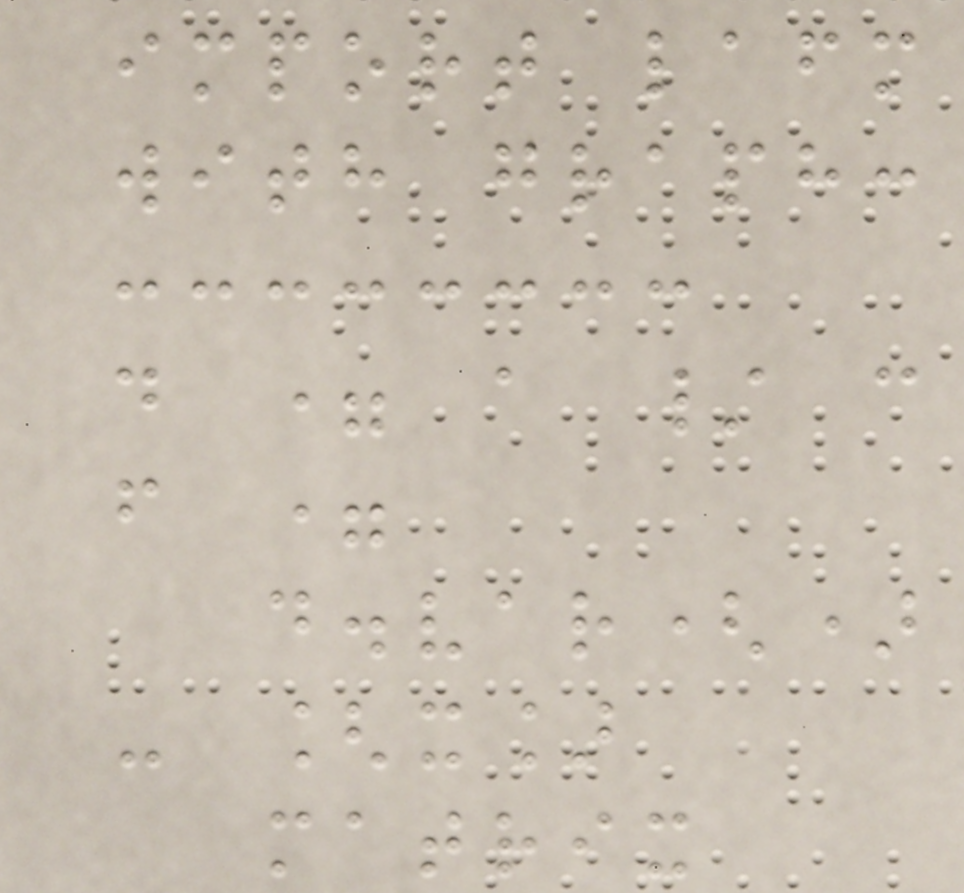import lafm
with graph:
d = a / c
f =
d.var()
- [x]
matrix
